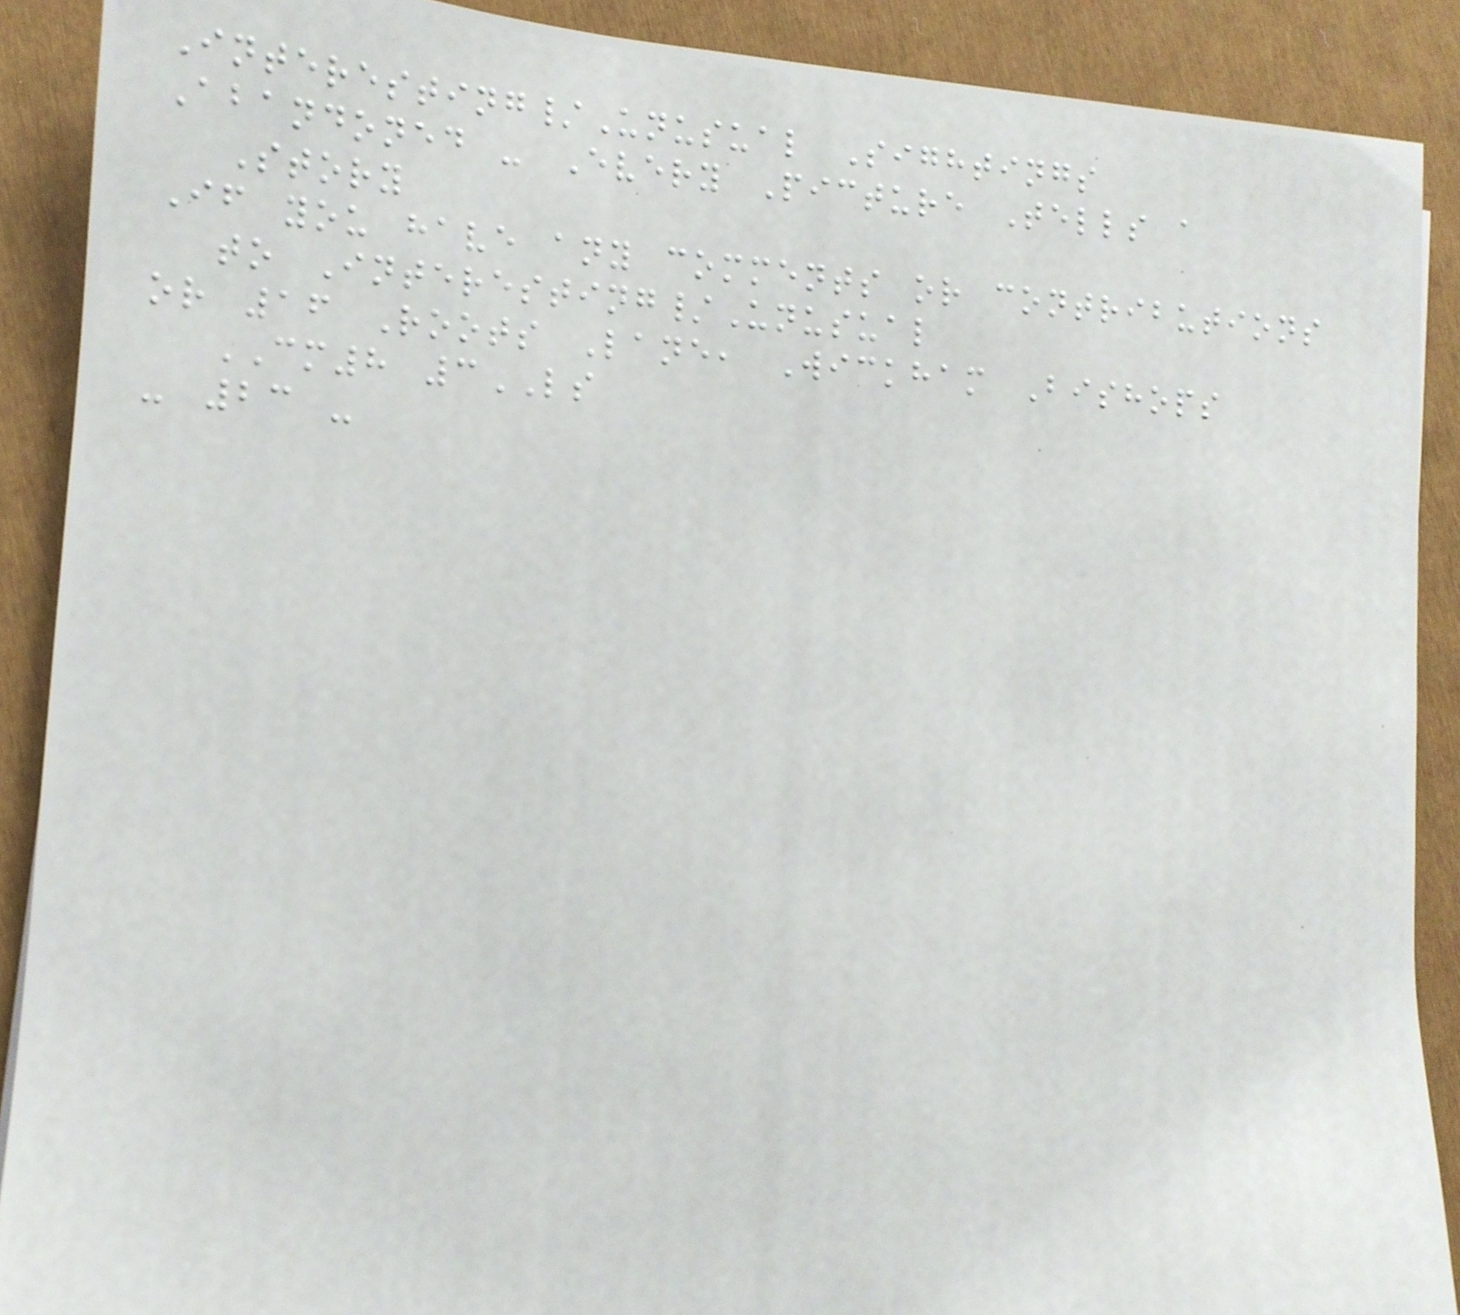Interesting/Unusual Sightings
Abandoned - Every Picture Tells a
Story
If you have any comments or contributions
to Interesting/Unusual
or 16 Roots Lane, Wickham Bishops
CM8 3LS
- 23 -
